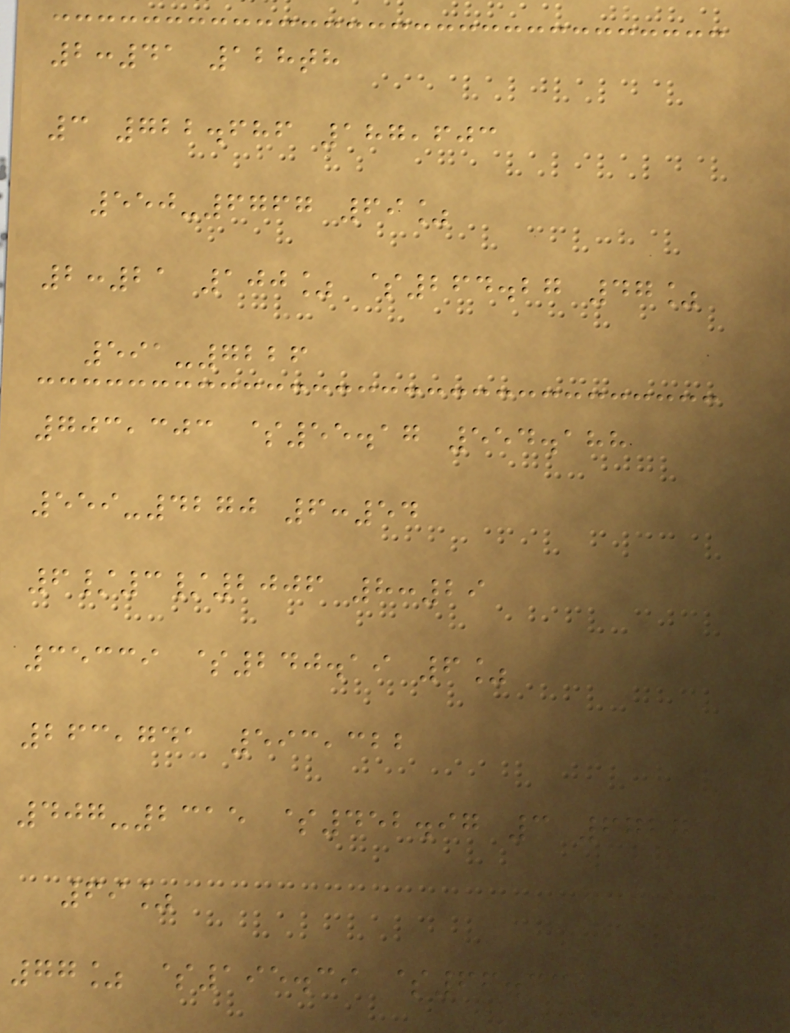2:41 128th
3 722.686 187,603
550-6767 69%
2:21 100% $264.27 47%
591-7226
703,303 $55.17 554.188
559-4270 6:54
6/3/2006 8:29
35339 $240.19 6%
263,741 593,322
407-2315 $452.97 3 6727
69%
77% $195.39 $66.33
